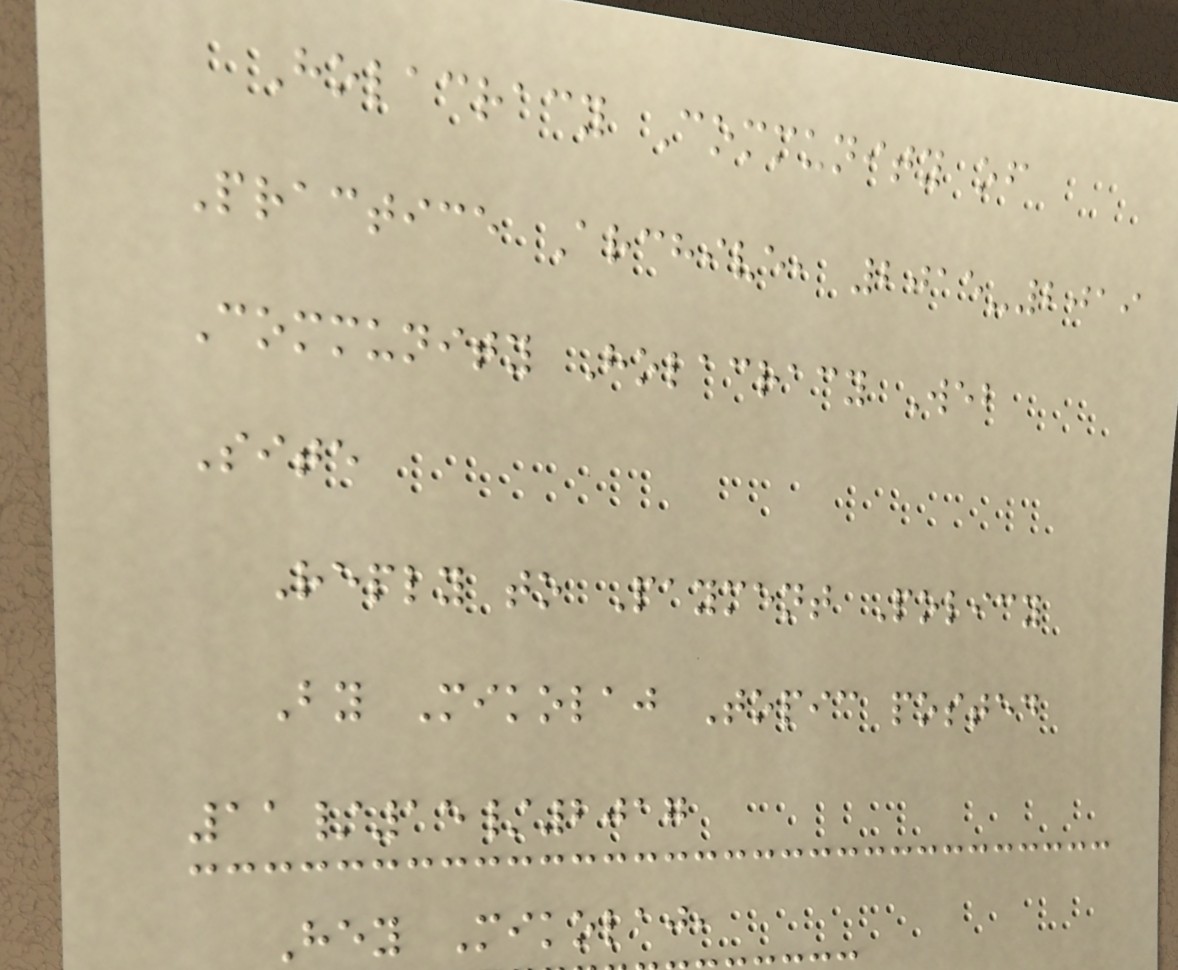Holacracy Community of
Practice Archive, 2015-2019
Community Holacracy Web
Site
Reply to Payment Policy
By Mikolaj Topic posted
11/15/2017
Hey Mikolaj,
